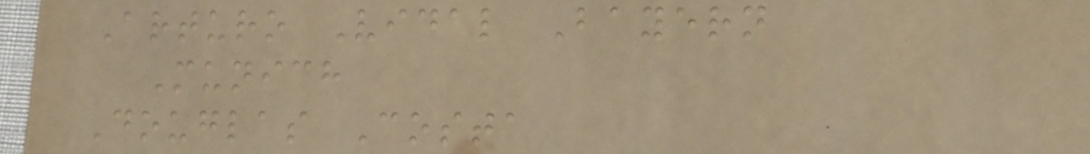Arturo Vidal Bayern
Munich
Douglas Costa
